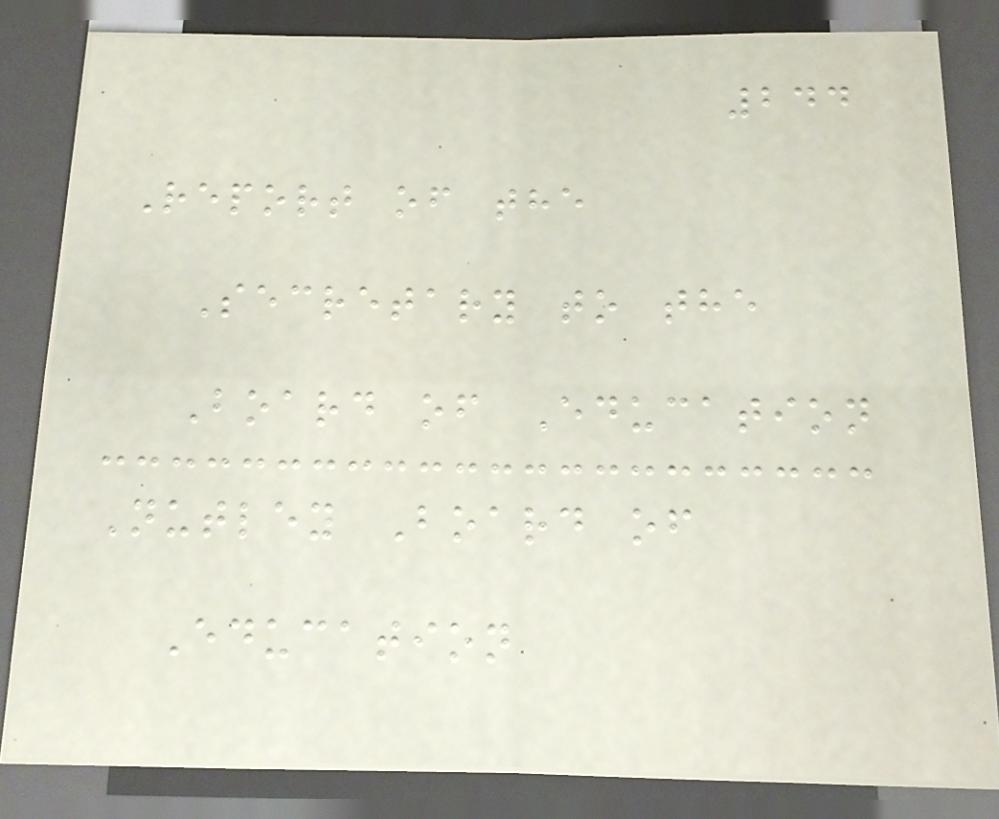244
Report of the
Secretary to the
Board of Education
Nutley Board of
Education
